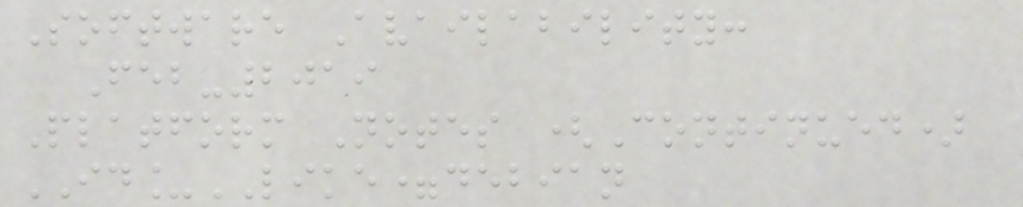Software Availability:
Feb-2019
Platform Notes (Continued)
ID_LIKE=debian
